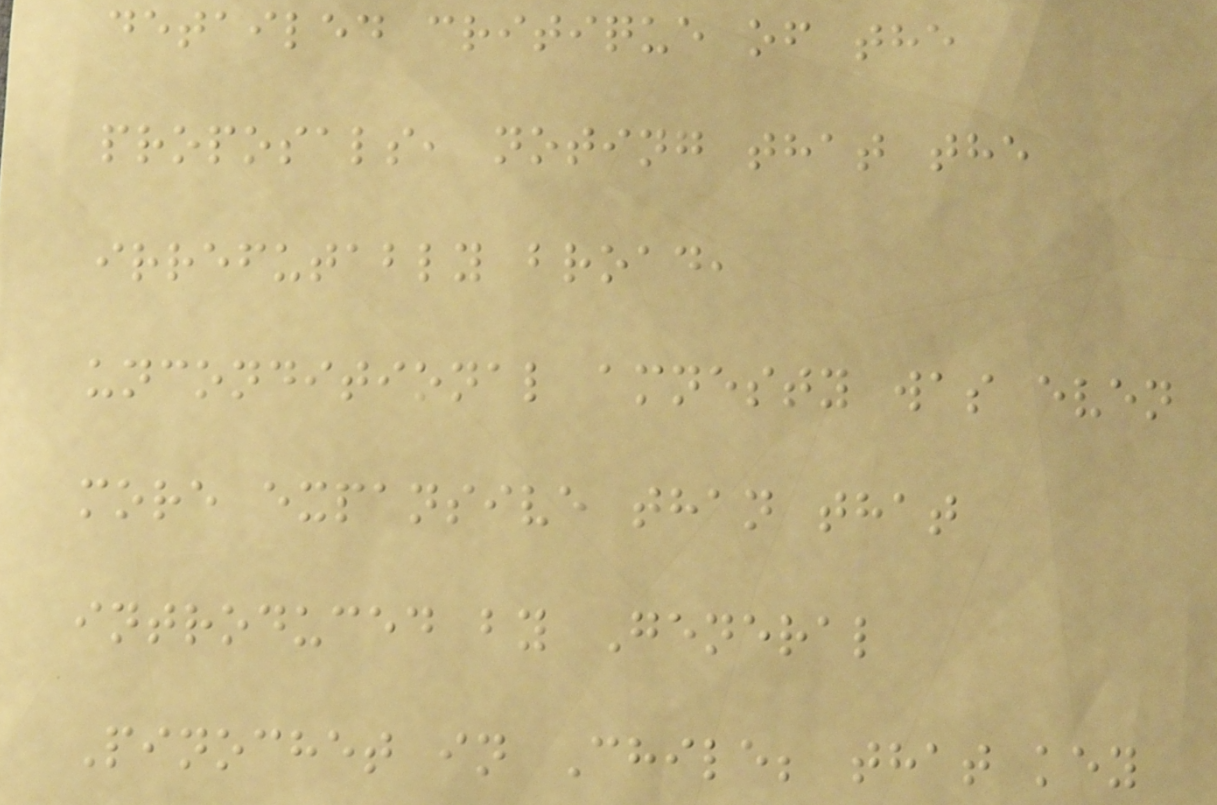detailed critique of the
proposals, noting that the
irrefutably broad,
unconditional amnesty was even
more expansive than that
introduced by General
Pinochet in Chile; that key
